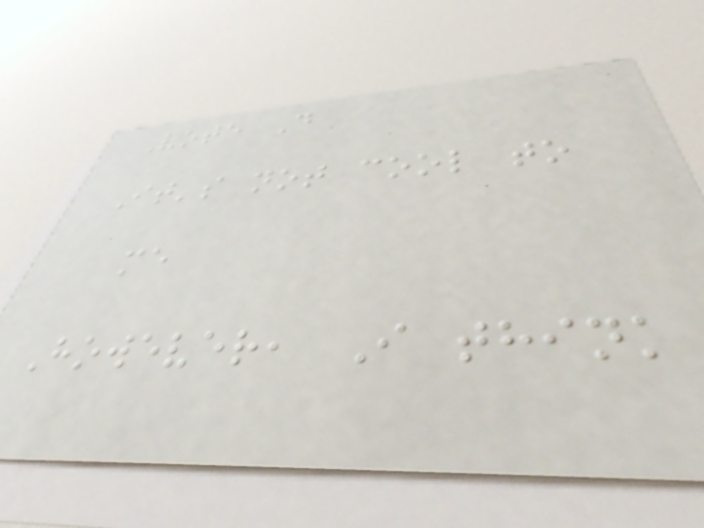Vote D
It's not cool to
me
However, I think
